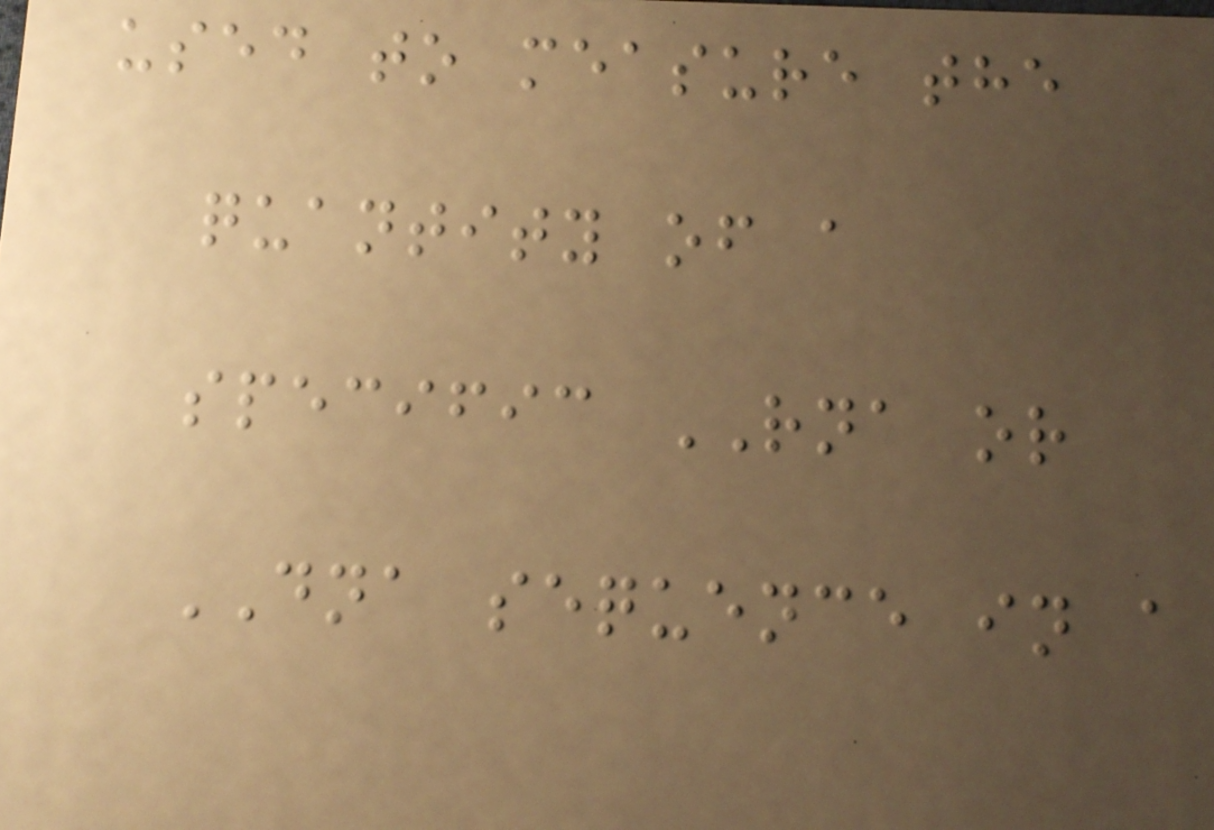used to measure the
quantity of a
specific RNA or
DNA sequence in a
